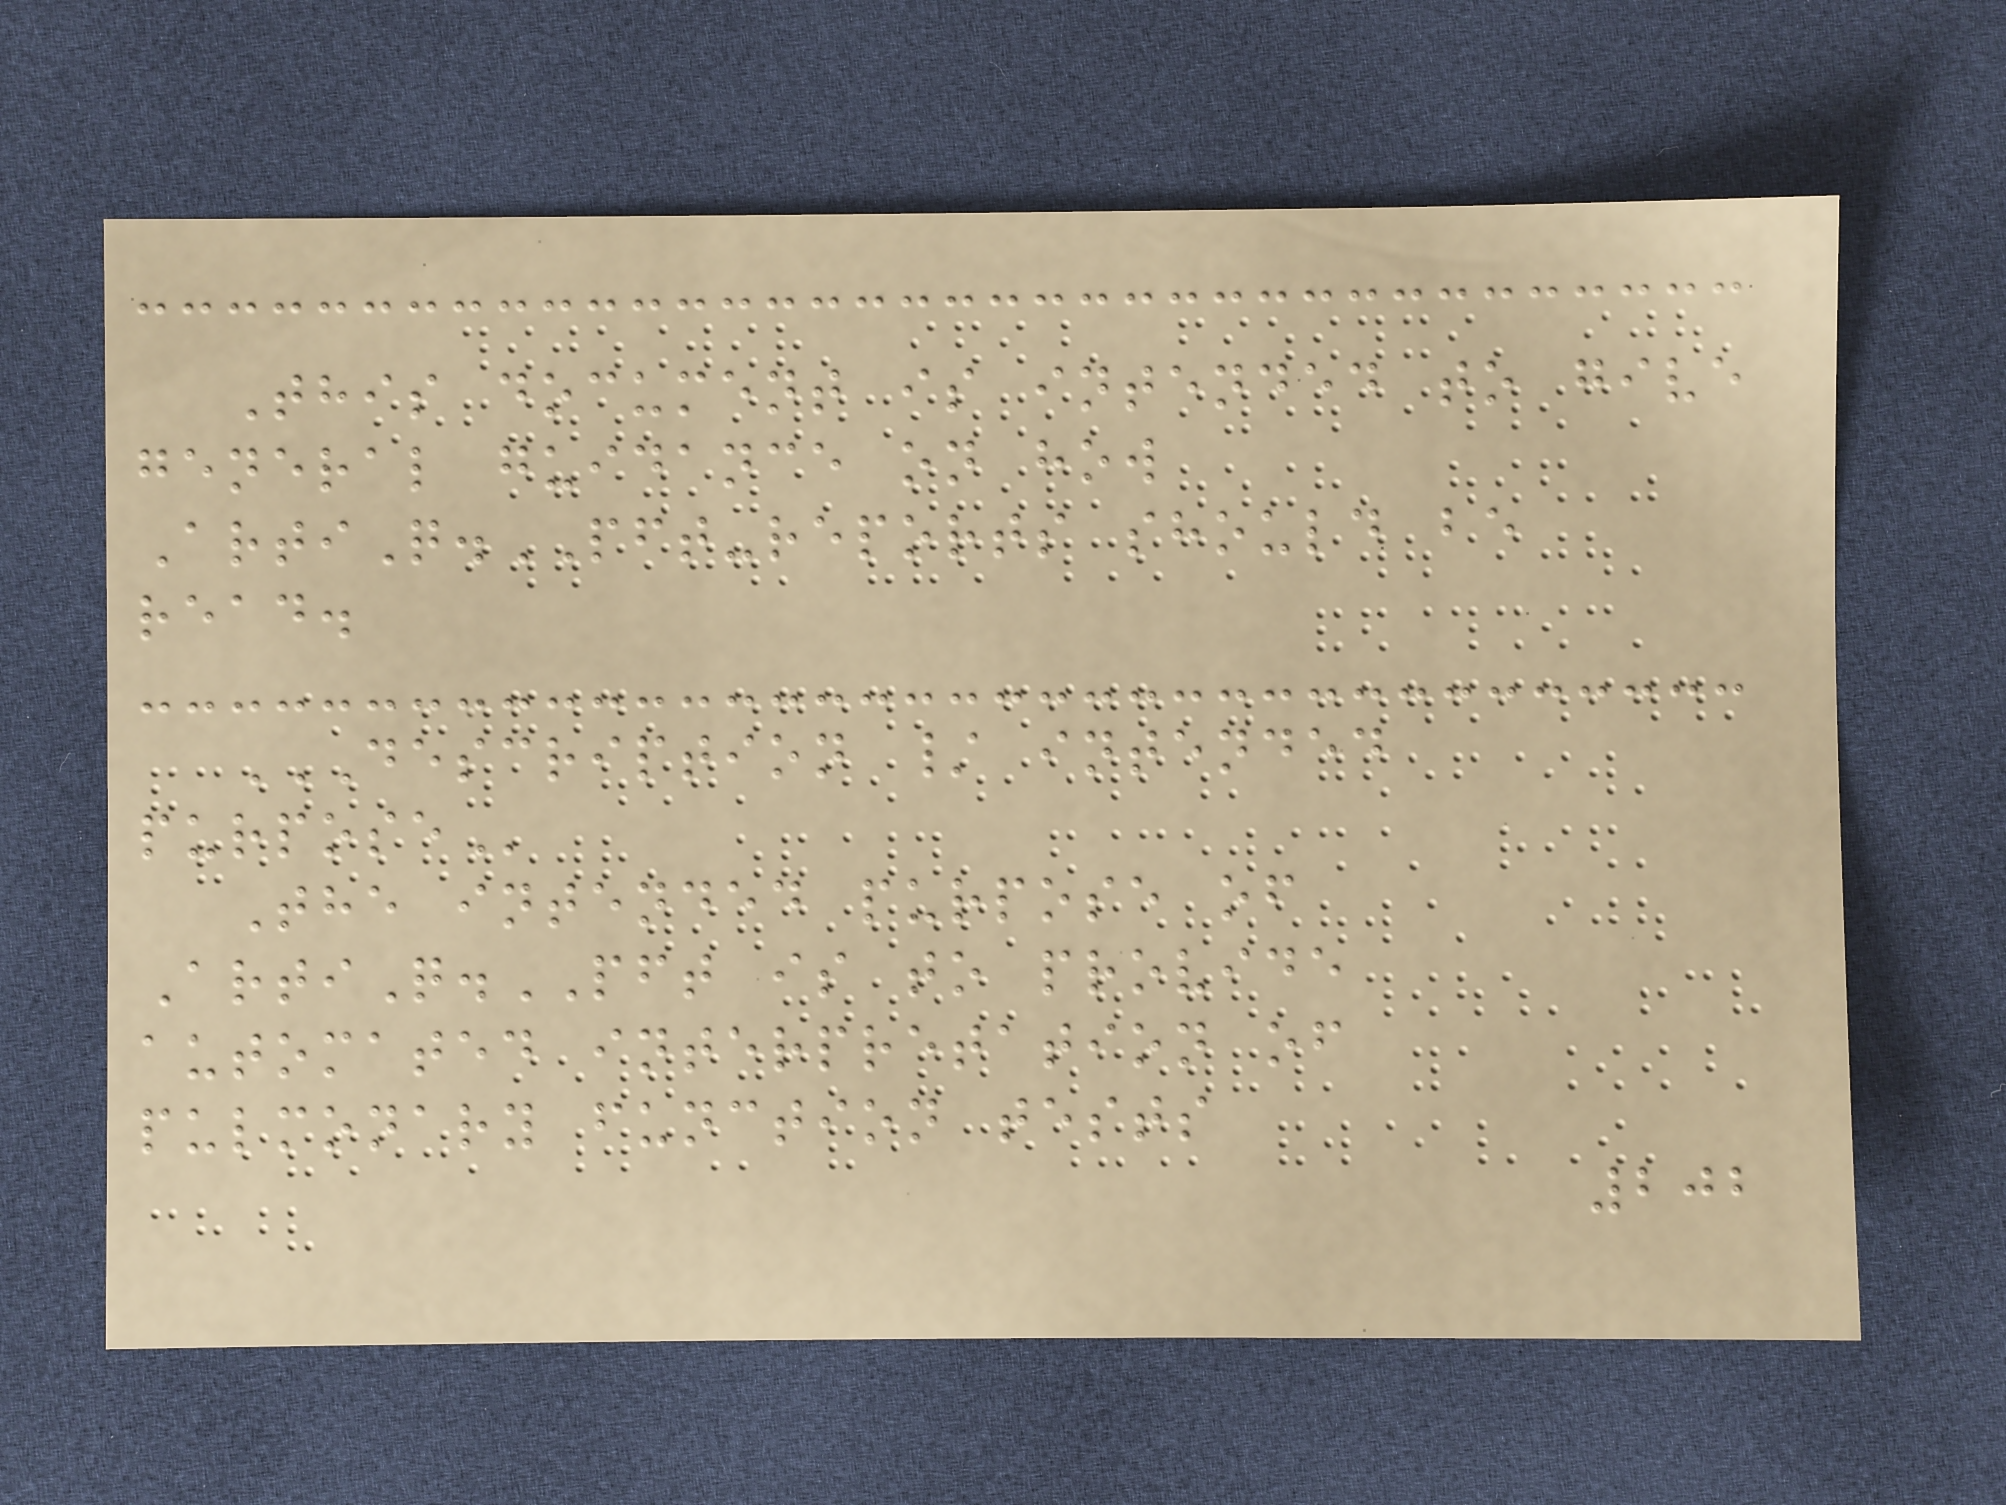This document is intended to give
general guidance on how
ArtiQ.PFT-reports should be
read.
DESCRIPTION / INTENDED
PURPOSE
The intended purpose of
ArtiQ.PFT is to provide
automated interpretation of
pulmonary function tests
202
